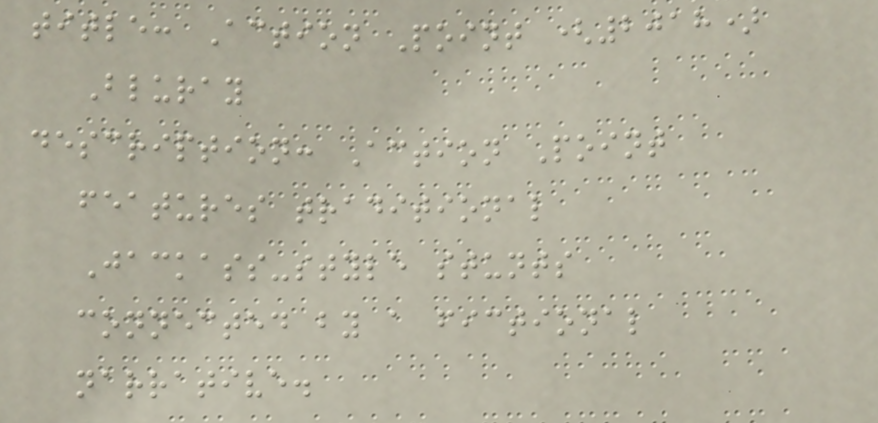title: Action Point (2018)
Bluray
description: Action Point
features traditional
Jackass-style stunts
connected by a fictional
narrative.
